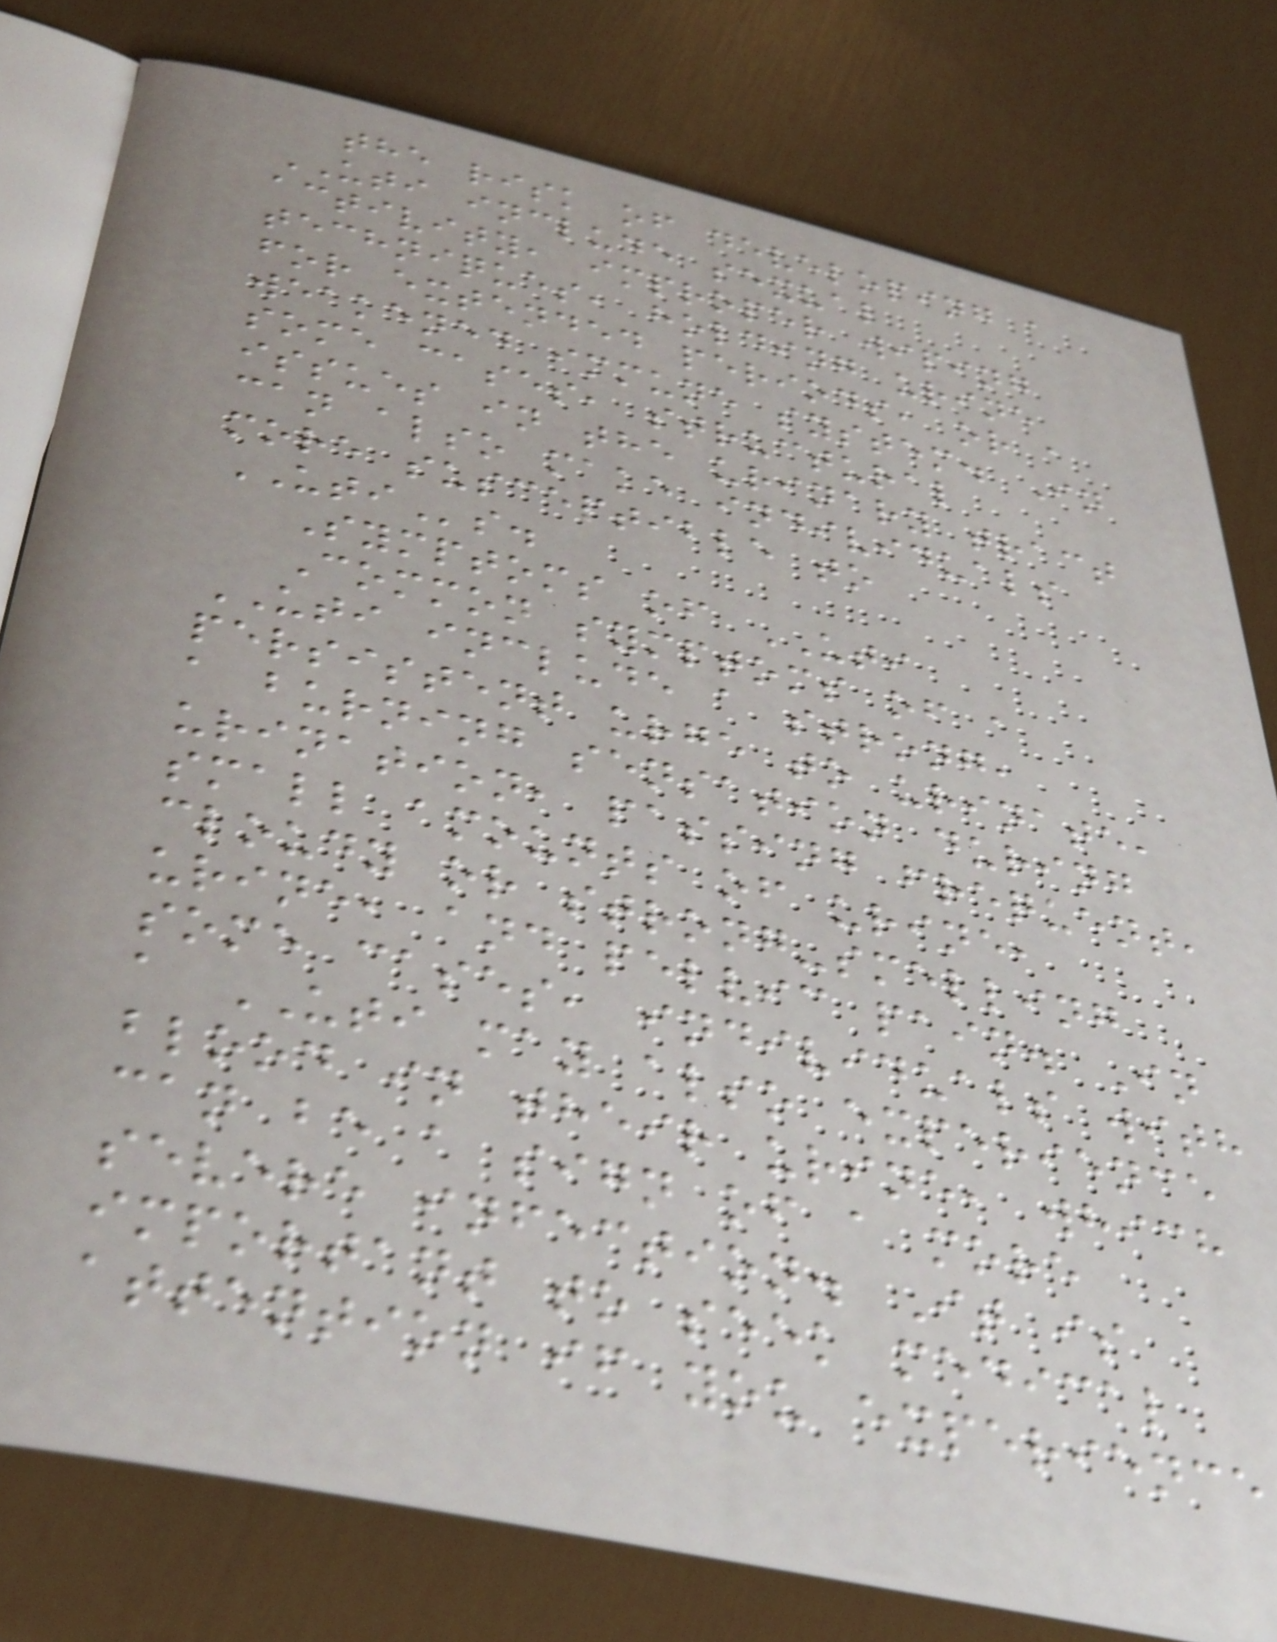the risk of developing a
UTI include sexual
activity, improper wiping
techniques, holding urine
for extended periods, or a
weakened immune system. In
some cases, structural
issues in the urinary tract
can also make individuals
more susceptible to
UTIs.
Symptoms of UTI
Common symptoms of a
UTI include a strong,
persistent urge to urinate,
a burning sensation during
urination, passing frequent,
small amounts of urine,
cloudy or strong-smelling
urine, and pelvic pain. In
some cases, individuals with
a UTI may also experience
blood in their urine, which
can be a sign of a more
severe infection. It is
important to seek medical
attention if you experience
